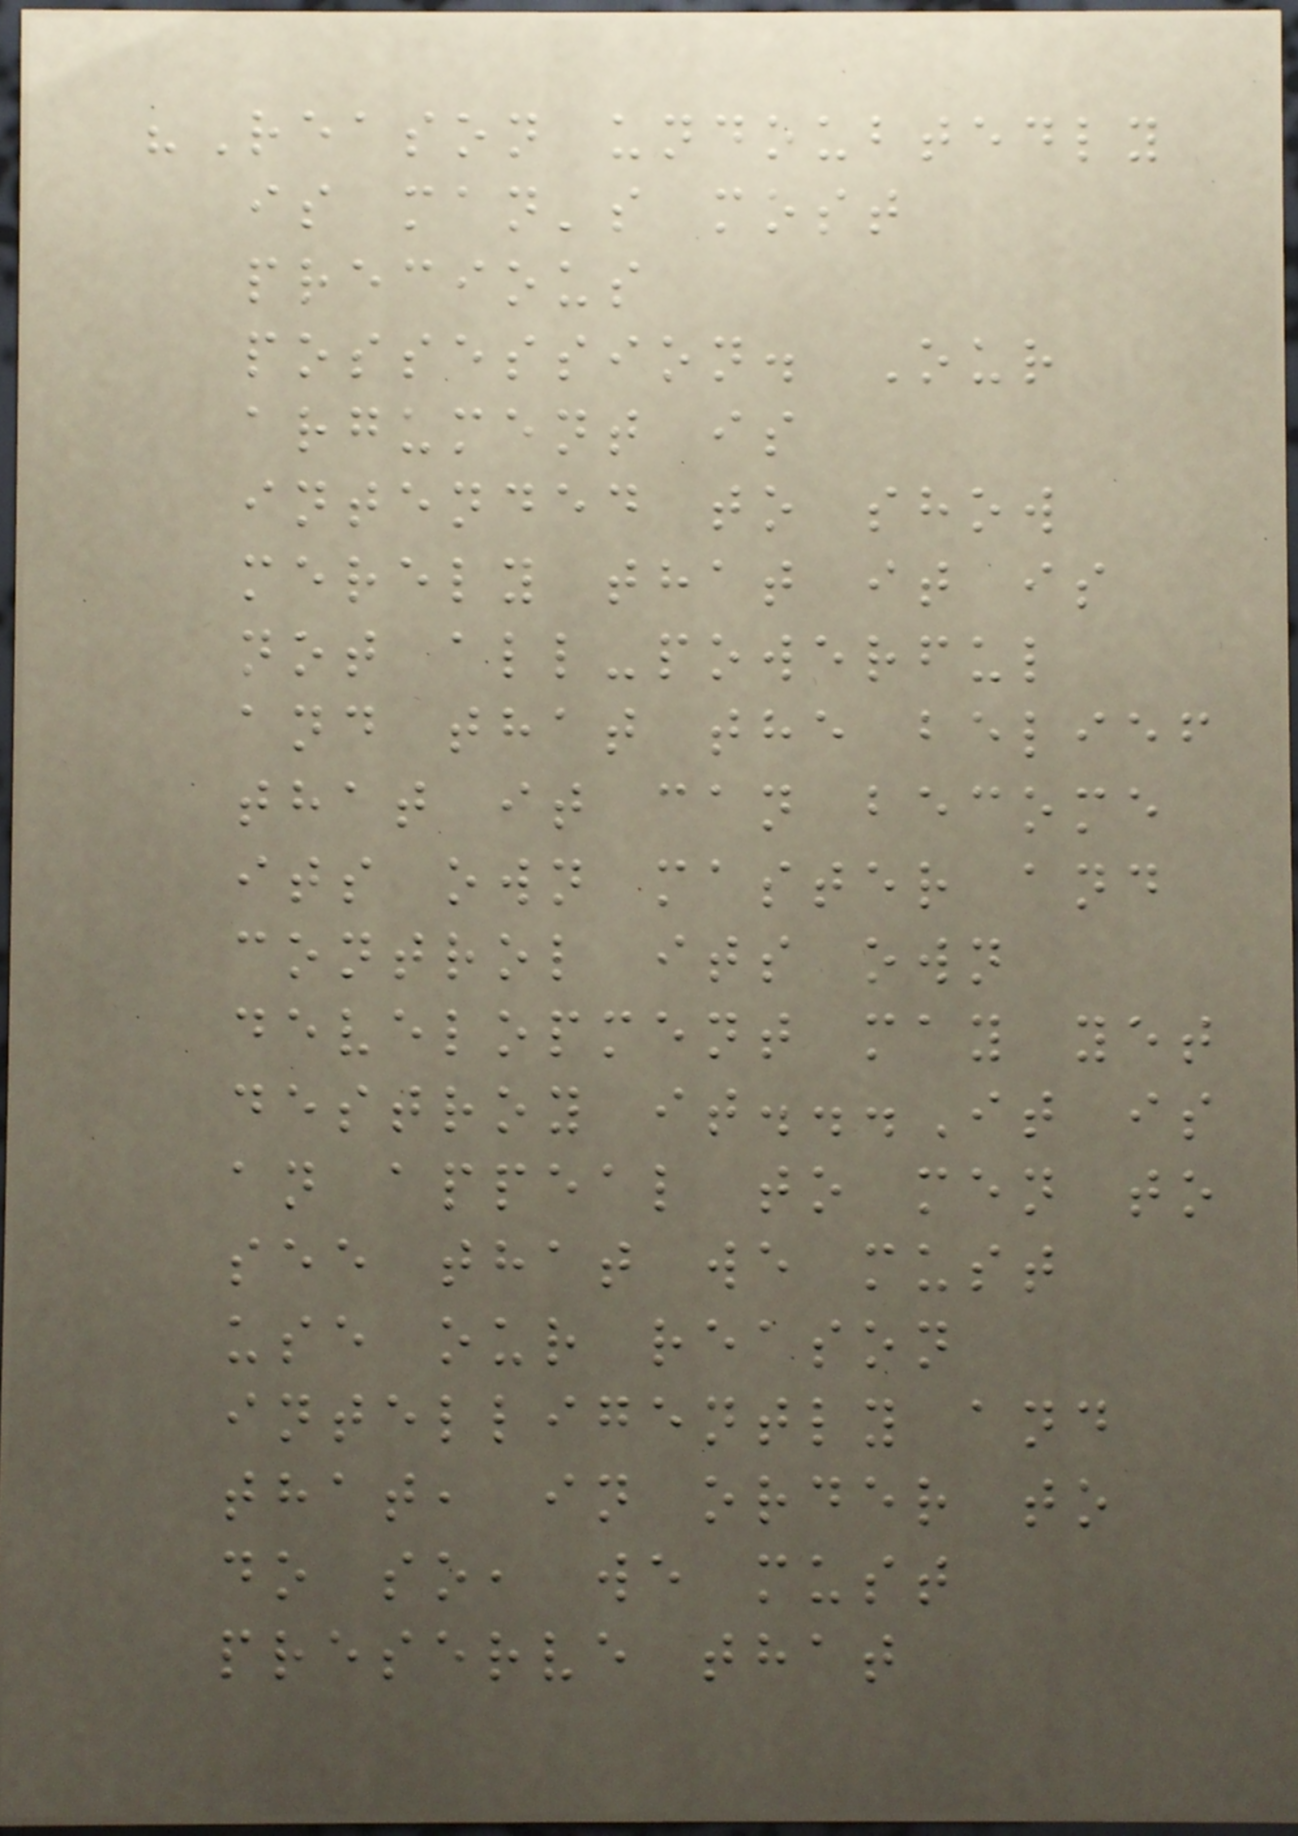"Reason undoubtedly
is man's most
precious
possession. Our
argument is
intended to show
merely that it is
not all-powerful
and that the belief
that it can become
its own master and
control its own
development may yet
destroy it...It is
an appeal to men to
see that we must
use our reason
intelligently and
that, in order to
do so, we must
preserve that
